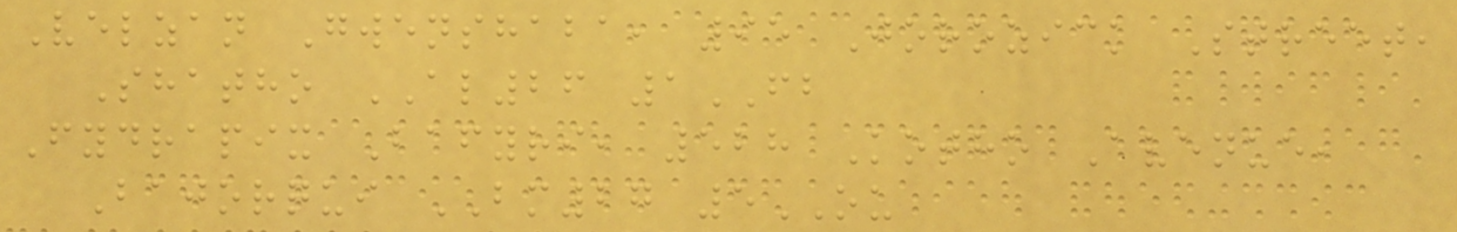Velzan Gwenshaba, 95 Jorozick Street,
Shatho AL26 1FB
Fydrapix Bafyri, 528 Kotho Avenue,
Bajorqui BM27 5OU
